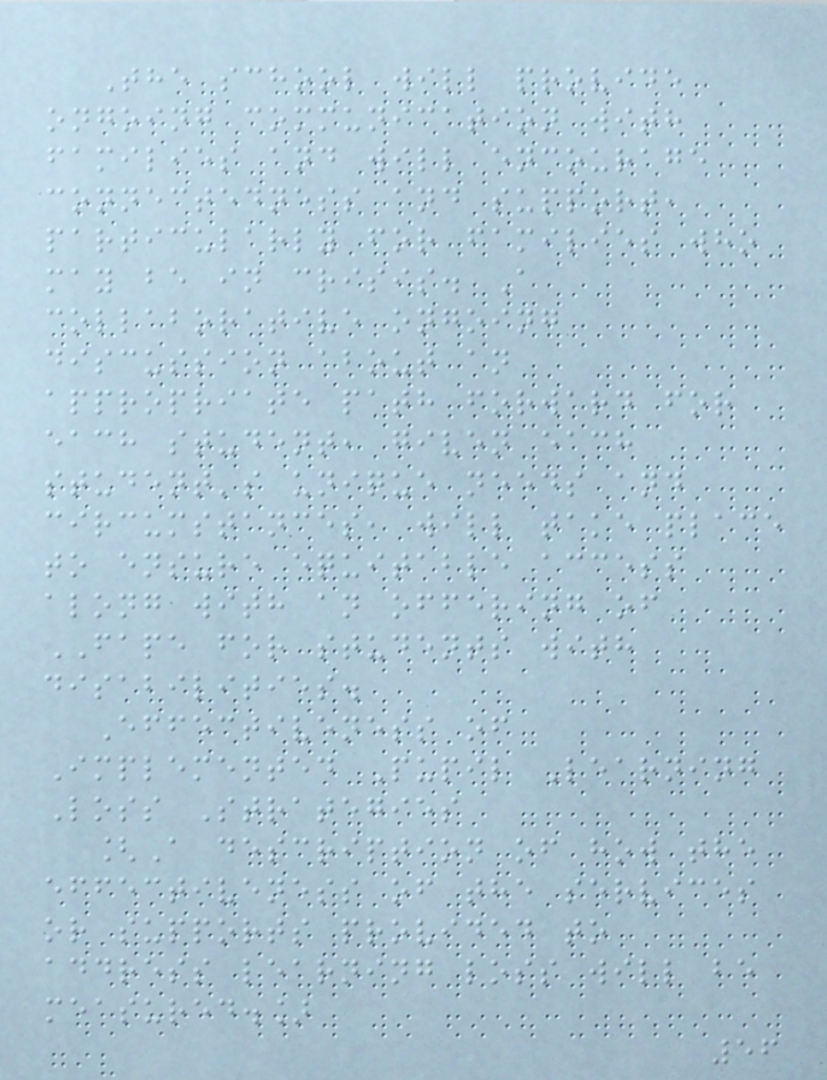The school will provide
ongoing communication with
families and will encourage
connectedness and support,
particularly for families who
may be in crisis. A
collaborative ongoing
discussion about an
appropriate path forward for
each student, given each
student's unique needs and
circumstances, will take place
to ensure equitable access
along with an offering of
FAPE for students with
disabilities.
Effectiveness of
Implemented Pupil Learning
Loss Strategies
[A description of how the
effectiveness of the services
or supports provided to
address learning loss will be
measured.]
56
